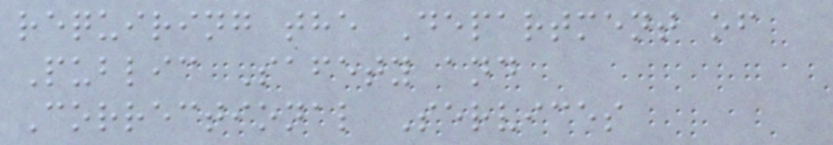requiring the Department of
Public Safety and
Correctional Services
